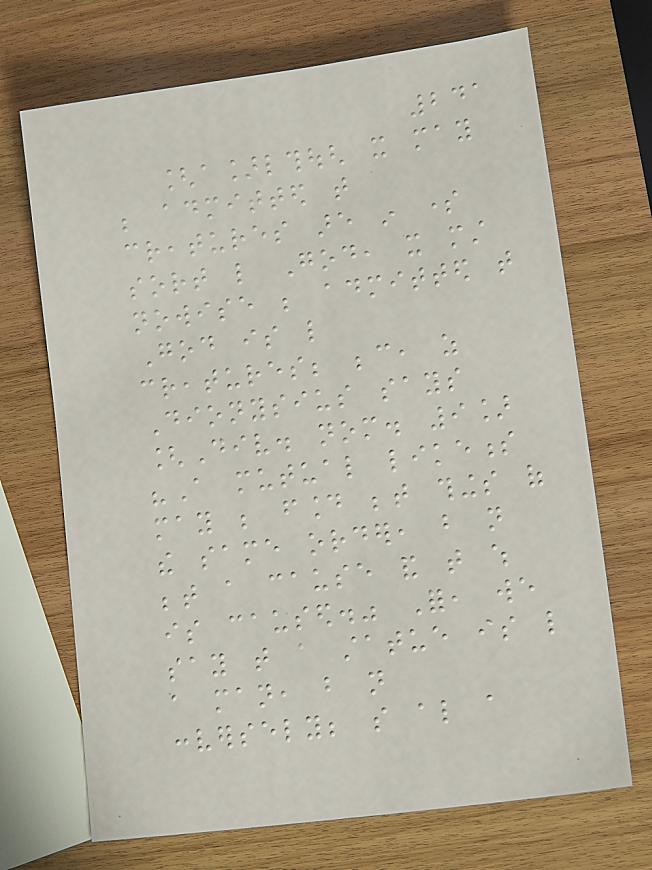241
[a]lthough it may
be admitted that
creatures are in some
sort like God, it must
nowise be admitted that
God is like
creatures; because, as
Dionysius says
[Div. nom. 9]
"A mutual likeness
may be found between things of
the same order, but not
between a cause and that which
is caused." For, we
say that a statue is like
a man, but not
conversely; so also a
